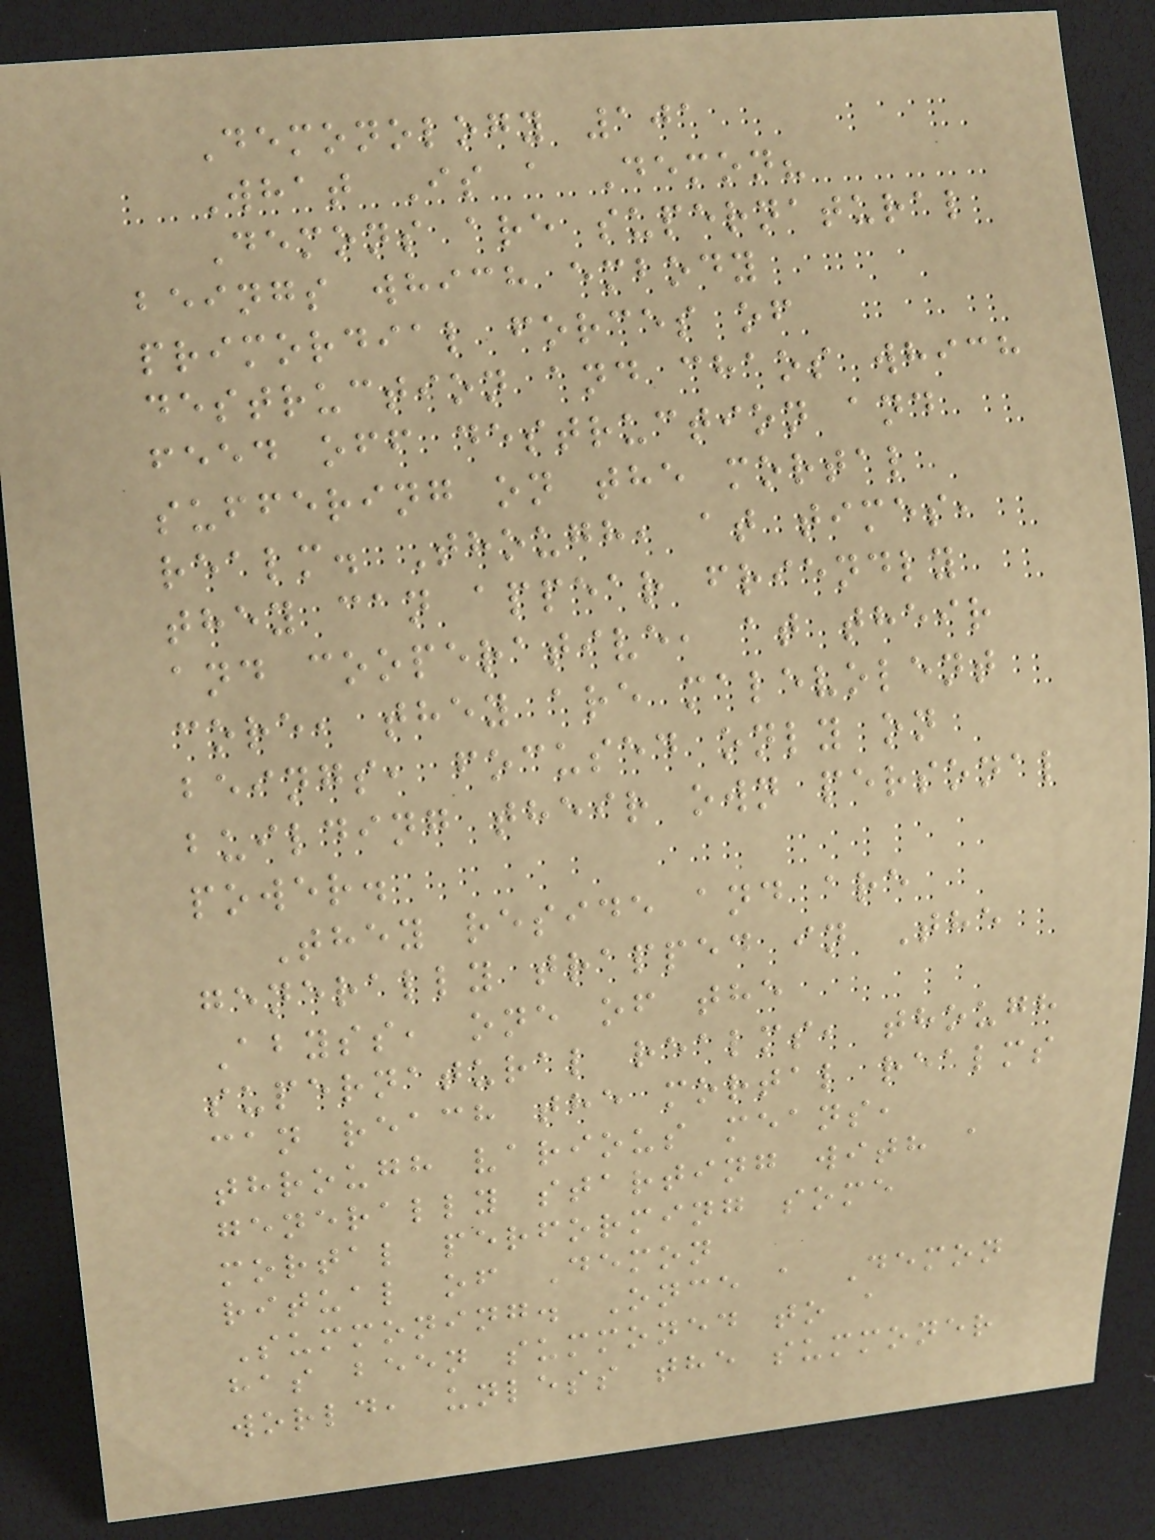Demonology 101
What Is a Demon?
Demons are supernatural
beings which embody
primordial forces of
destruction and chaos which
feed off destruction and
suffering on the mortal
realm. Though, at times,
they can appear friendly
and cooperative, at their
core, they are malevolent
beings, focused only on
building their own personal
power.
They reside and are
generally trapped in The
Abyss, one of the
supernatural realms, though
can reach the mortal realms
through various means,
generally starting with a
mortal performing some
ritual of Demon
Summoning. Once a Demon
has been summoned to a
world, unless the summoner
